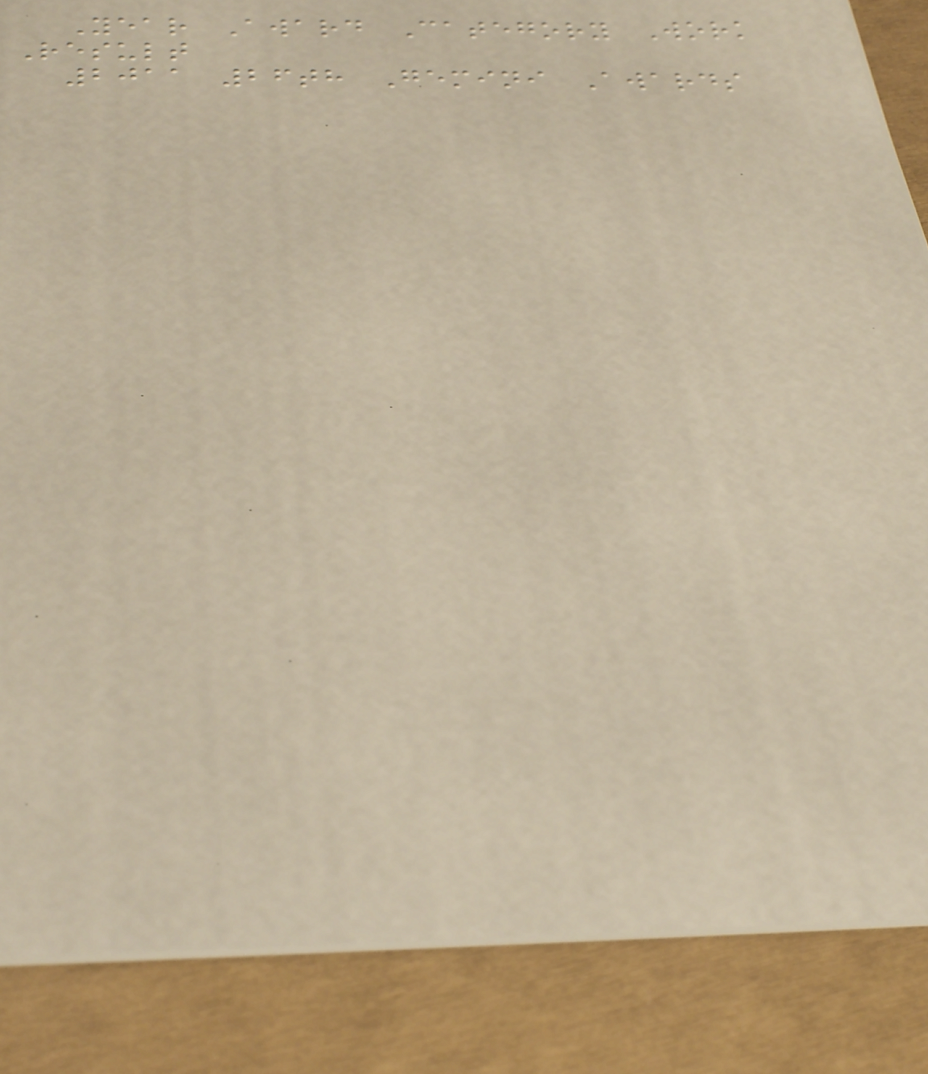Year Award Category Work
Result
2011 26th Gemini Awards
